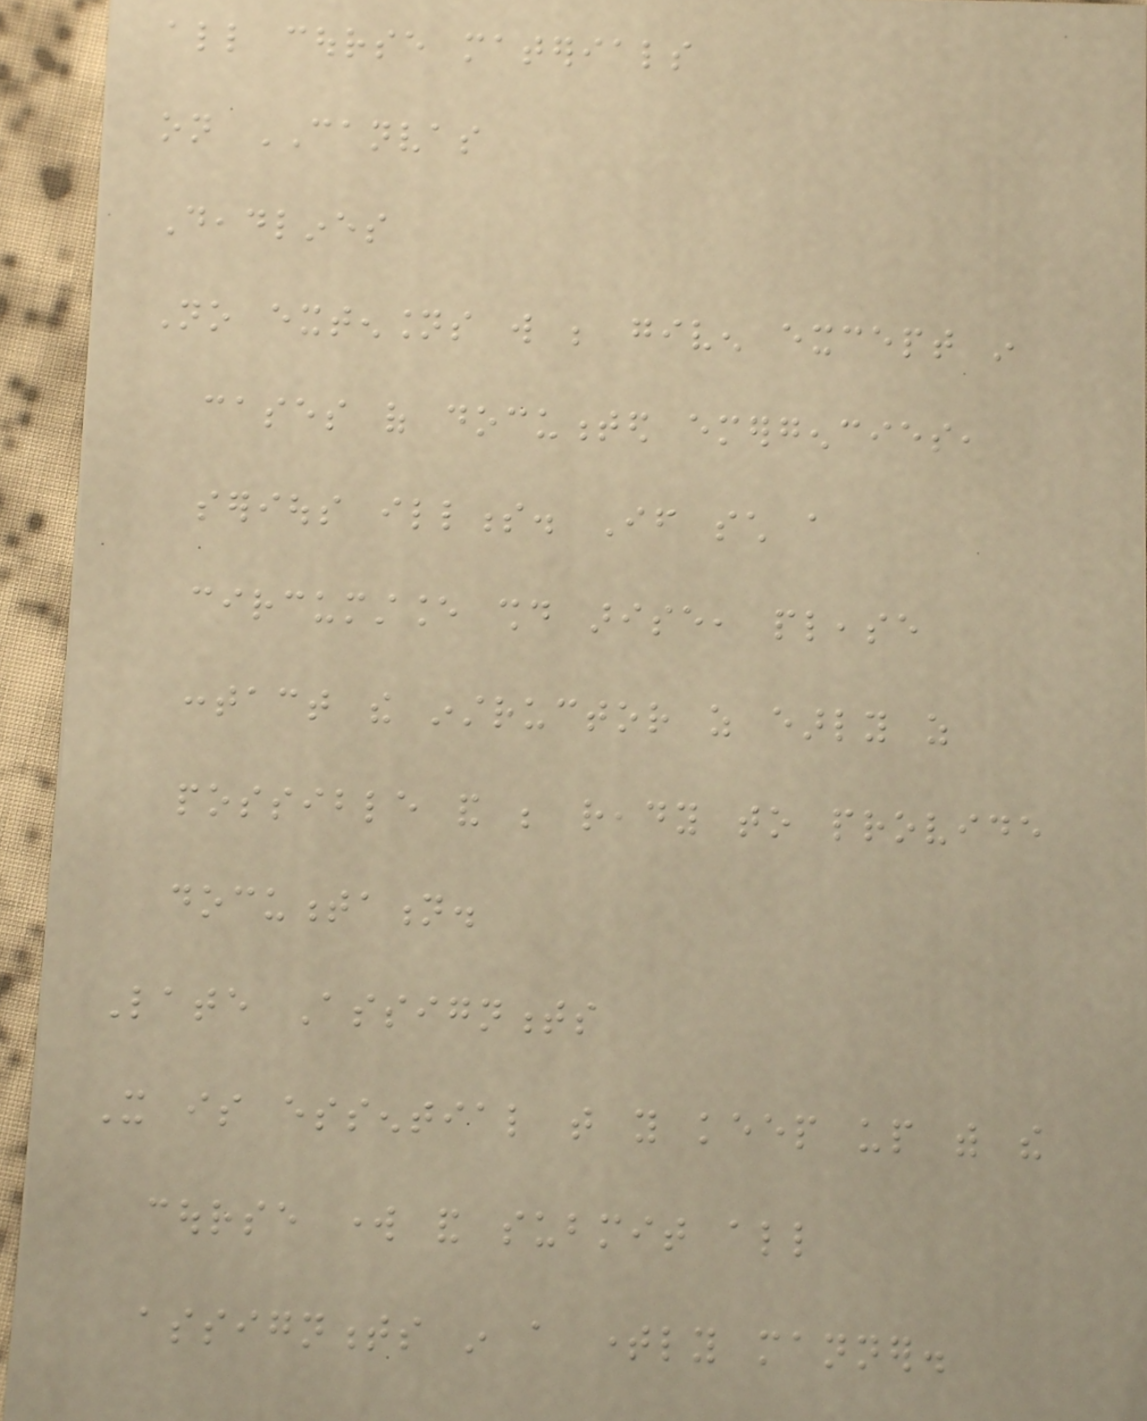all course materials
on CANVAS
Deadlines
No extensions will be given except in
cases of documented emergencies,
serious illness. If such a
circumstance should arise, please
contact the instructor as early as
possible and be ready to provide
documentation.
Late Assignments
It is essential that you keep up with the
course work and submit all
assignments in a timely manner.
